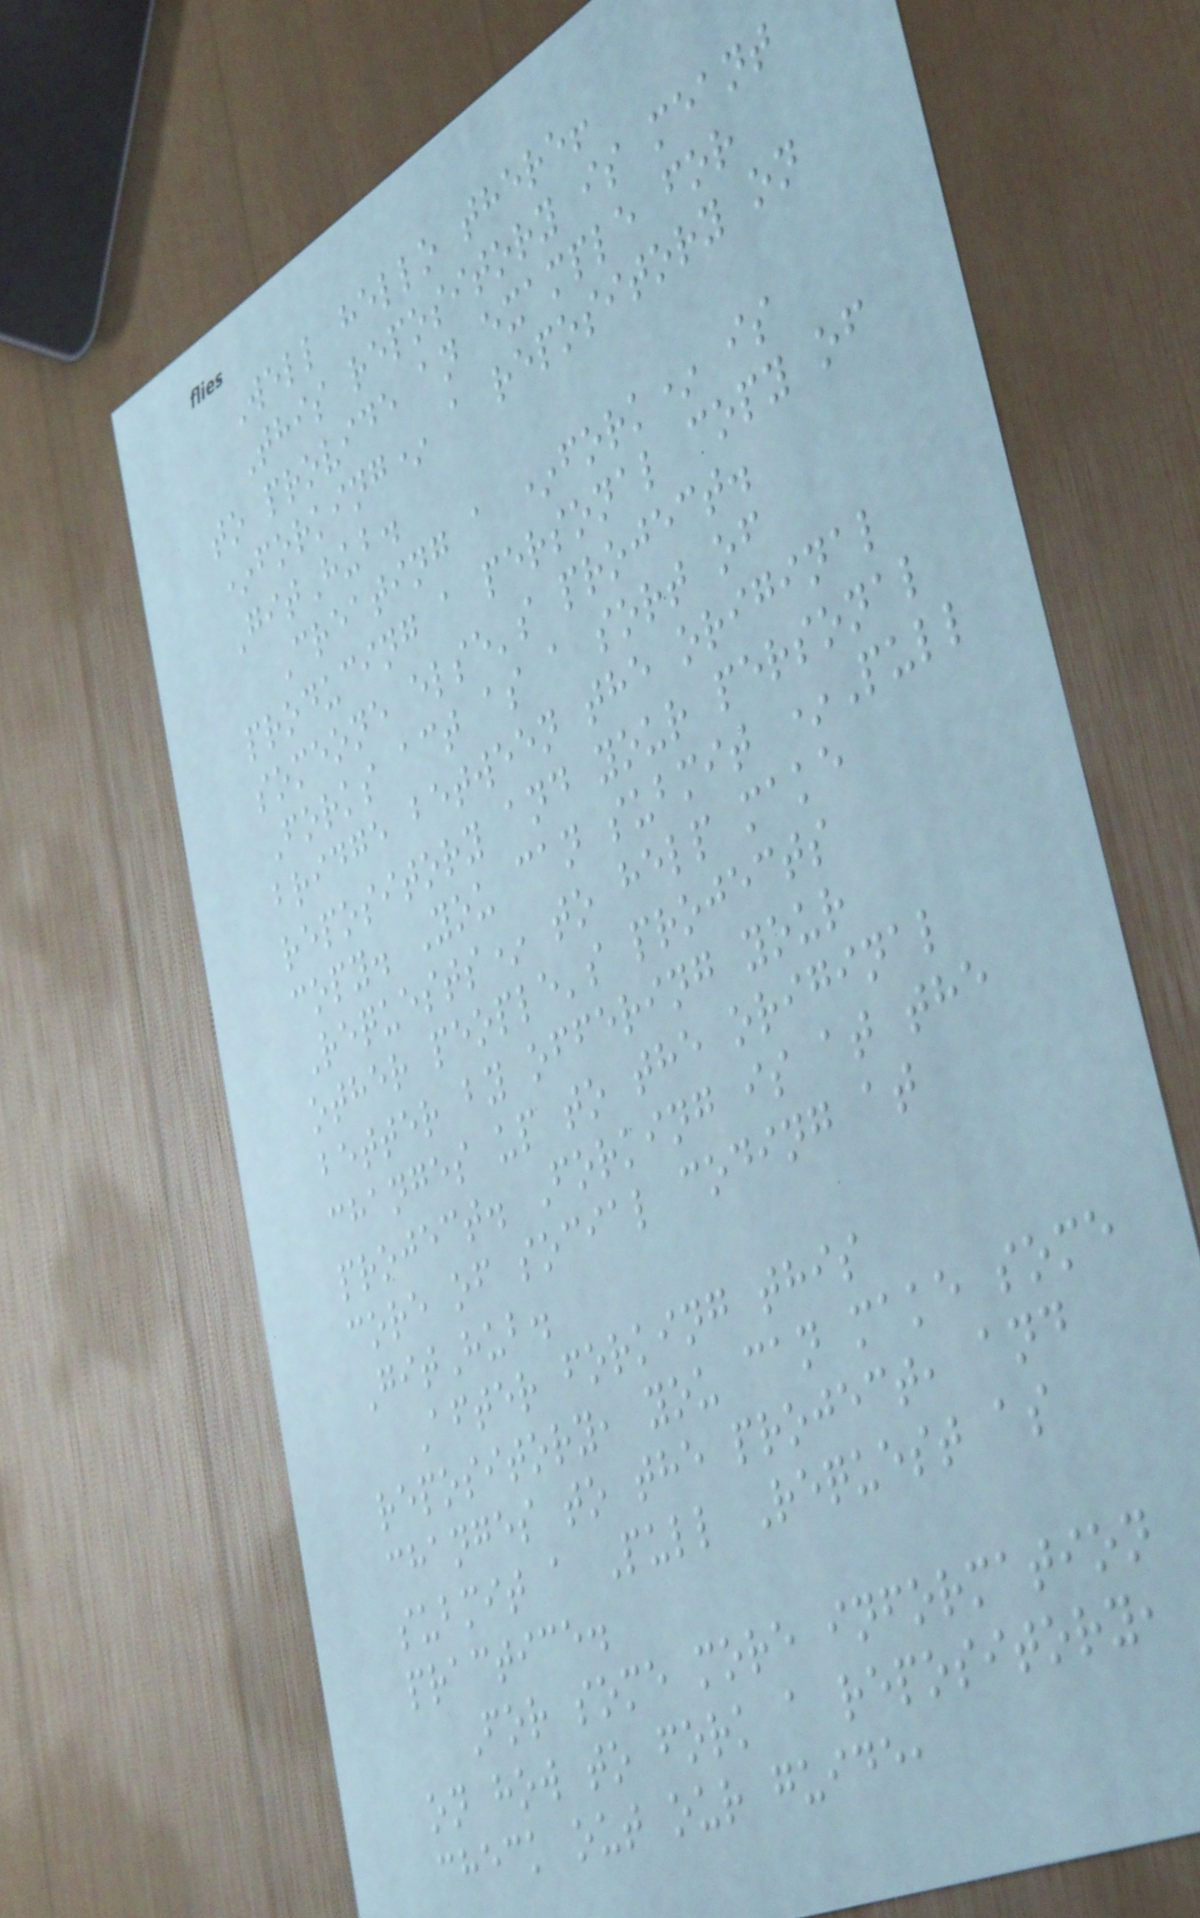Well hello there!
This repository is meant
to provide an example for
*forking* a repository on
GitHub.
Creating a *fork* is
producing a personal copy of
someone else's project.
Forks act as a sort of
bridge between the original
repository and your personal
copy. You can submit *Pull
Requests* to help make
other people's projects
better by offering your
changes up to the original
project. Forking is at the
core of social coding at
GitHub.
After forking this
repository, you can make some
changes to the project, and
submit a Pull Request as
practice.
For some more information
on how to fork a repository,
check out our guide,
